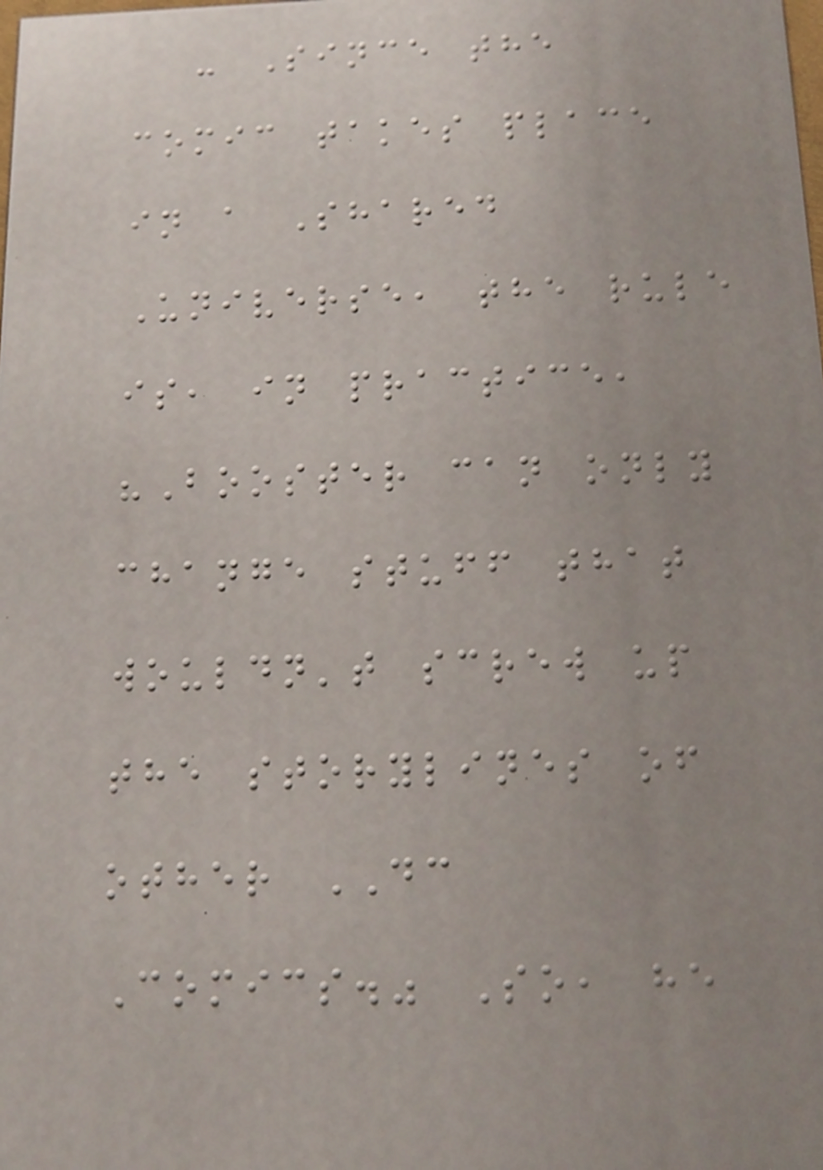- Since the
comic takes place
in a Shared
Universe, the rule
is, in practice,
"Booster can only
change stuff that
wouldn't screw up
the storylines of
other DC
Comics." So, he
